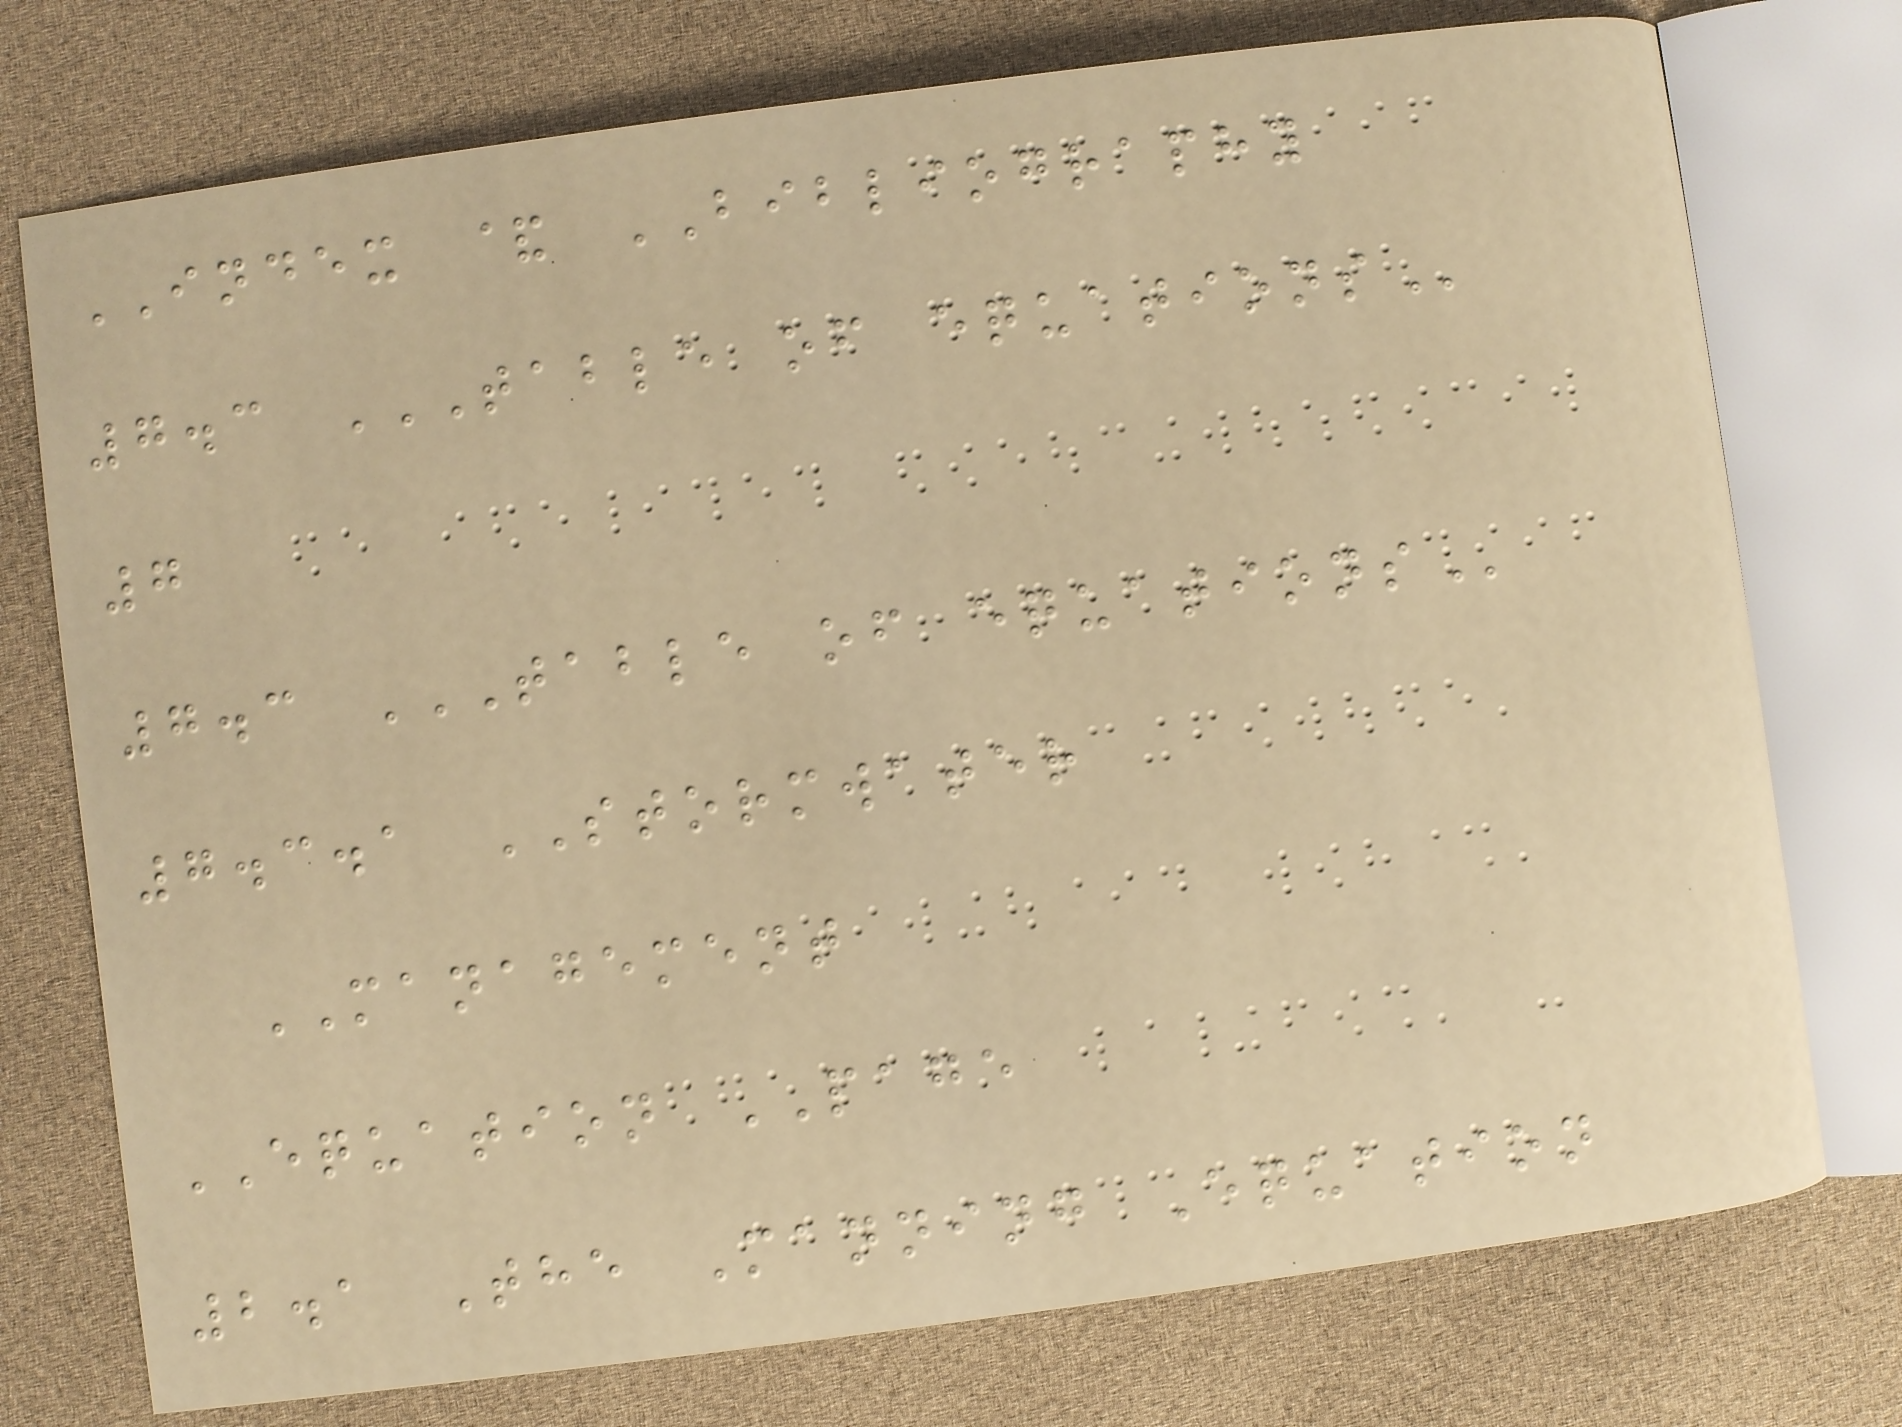INDEX & BIBLIOGRAPHY
7.3 TABLE OF EQUATIONS
7
7.3 TABLE OF EQUATIONS
7.3.1 STORMWATER
MANAGEMENT
EQUATION PAGE
2.1 The Manning Equation
